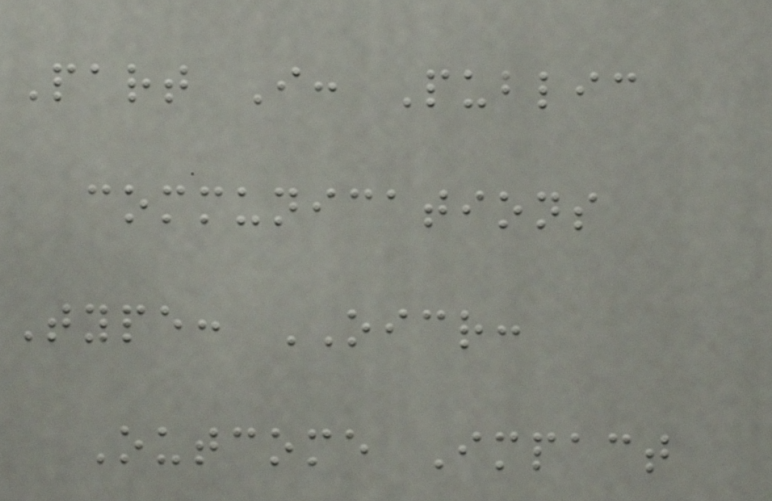Part I: Public
communications
Type: OICR:
Outcome Impact
